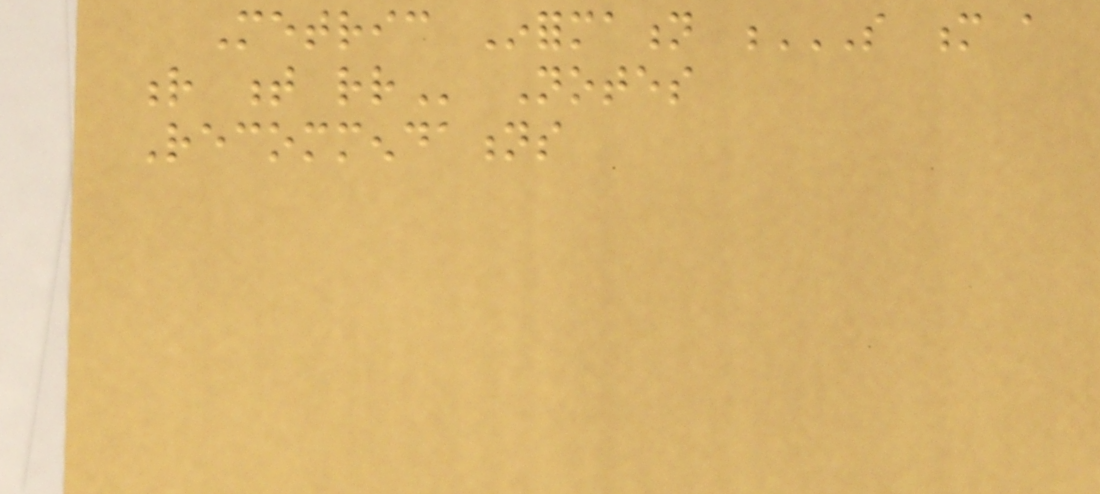Metric Information S M A
R T RR Notes
Recommendations
